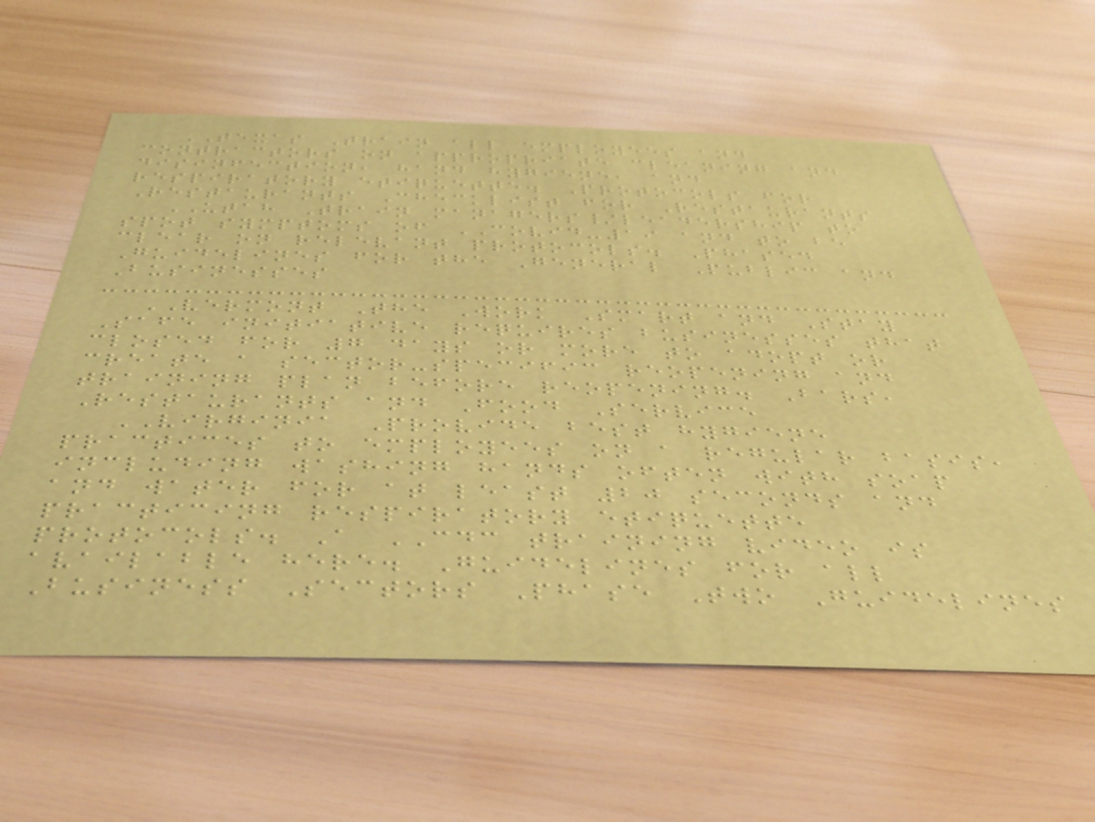TEXAS Train all employees and
contractors on appropriate cleaning and
disinfection, hand hygiene, and
respiratory etiquette. Protocols for
Restaurants Checklist for Restaurants
UTAH Train managers/leadership to
spot symptoms of COVID-19 and to be
clear on relevant protocols. Phased
Guidelines for the General Public and
Businesses
VERMONT The Work Smart and Stay
Safe initiative requires businesses that
closed for 7 days or more to adopt or
create a sector-specific reopening and
training plan before reopening. Bars,
Restaurants and Food Service
VIRGINIA Provide best hygiene
practices to employees on a regular basis,
including washing hands often with soap
and water for at least 20 seconds and
practicing respiratory etiquette
protocols. A CDC training video is
available here. Guidelines for all
Business Sectors Phase Two Guidelines
